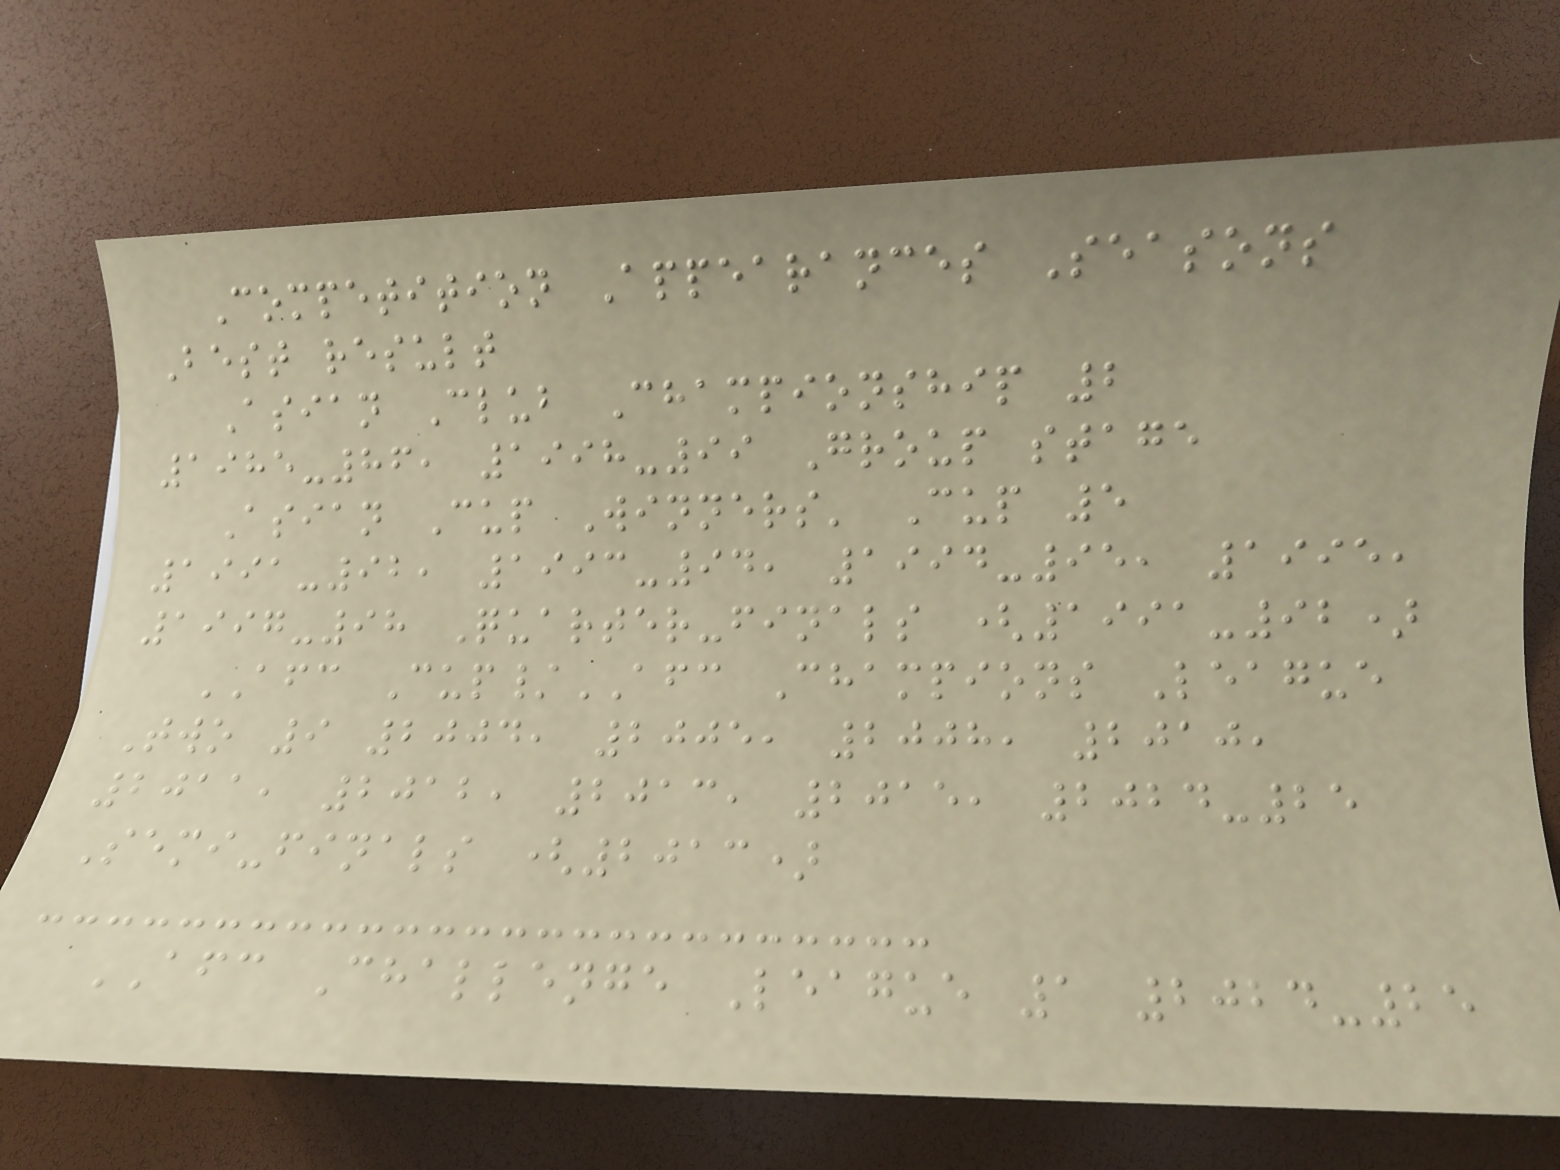Competition Appearances Seasons
Best result
Asian Club Championship 2
1985-86, 1998-99 Group stage
Asian Cup Winners' Cup 5
1991-92, 1993-94, 1994-95, 1995,
1997-98 Quarter-finals (1991-92)
AFC Cup/AFC Champions League
Two 9 2004, 2005, 2008, 2010,
2011, 2012, 2013, 2015, 2024-25
Semi-finals (2013)
AFC Challenge League 1 2024-25
